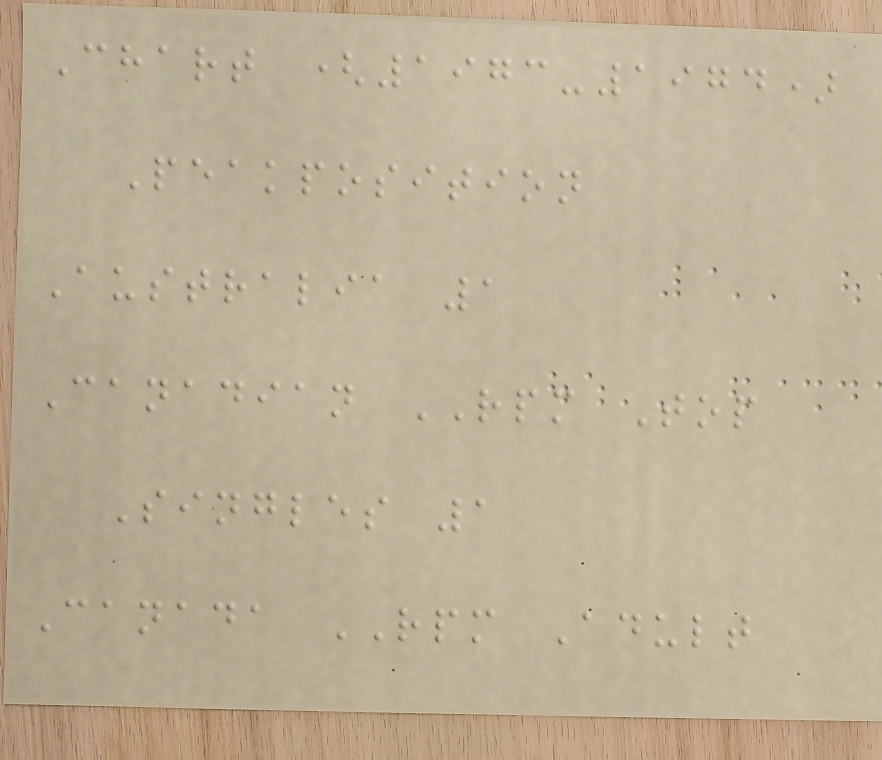Chart (1973-1974)
Peakposition
Australia 1
Canadian RPM Top
Singles 1
Canada RPM Adult
